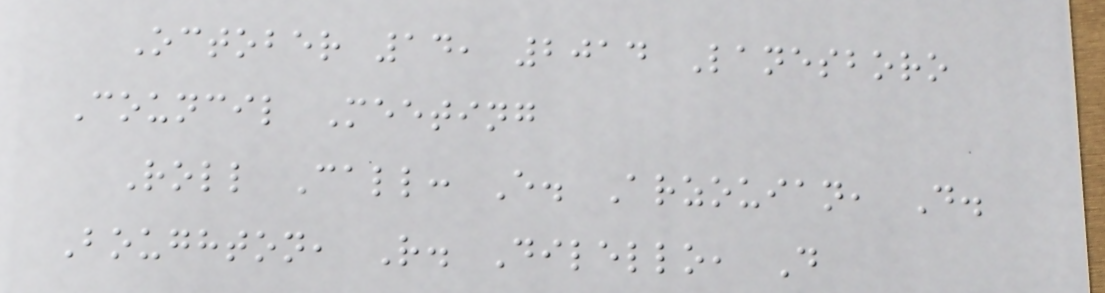October 14, 2014 Lanesboro
Council Meeting
Roll Call: E. Arzouian, D.
Boughton, R. Dilello, D
